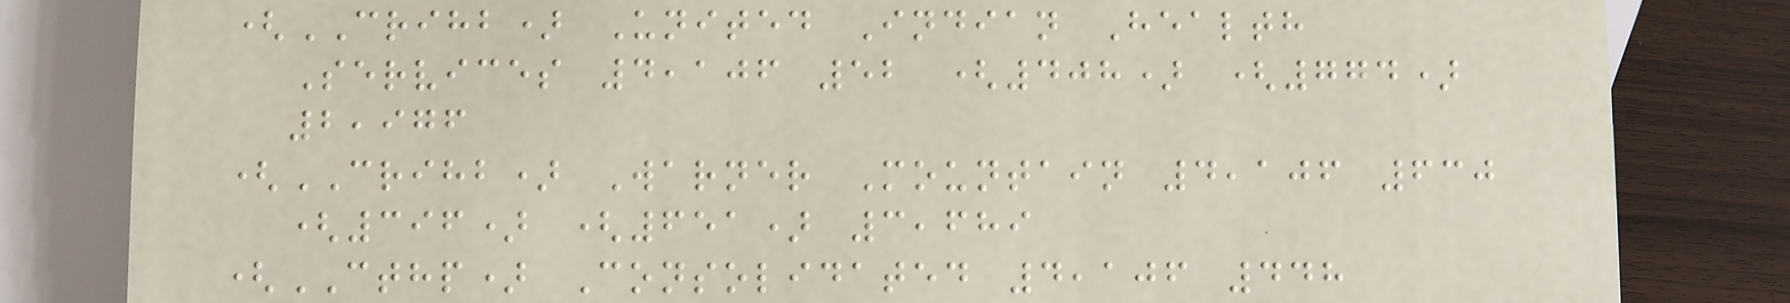(CRIHB) United Indian Health
Services 4,106 52 (408) (774)
2,976
(CRIHB) Warner Mountain 4,106 630
(396) (651) 3,689
(CTHP) Consolidated 4,106 448
